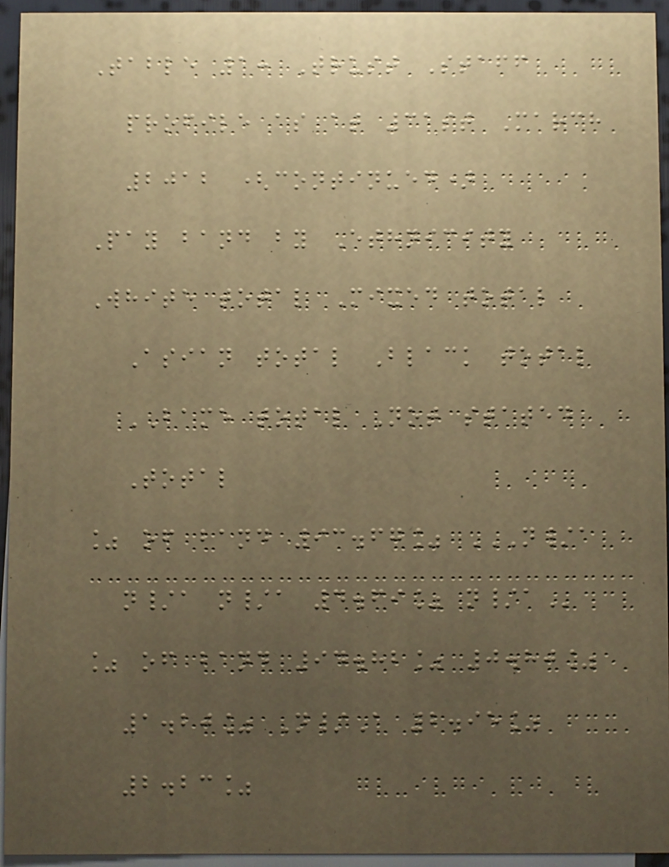Table 1: Trust Staff
profile as at 31st March
2012 (continued)
Pay band by Ethnicity
White total Mixed total
Asian total Black total
BAME total Not stated
Total
% of band 93.67% N/A
N/A N/A 4.69% N/A
% of band 94.82% 0.80%
1.20% N/A 2.95%
2.23%
